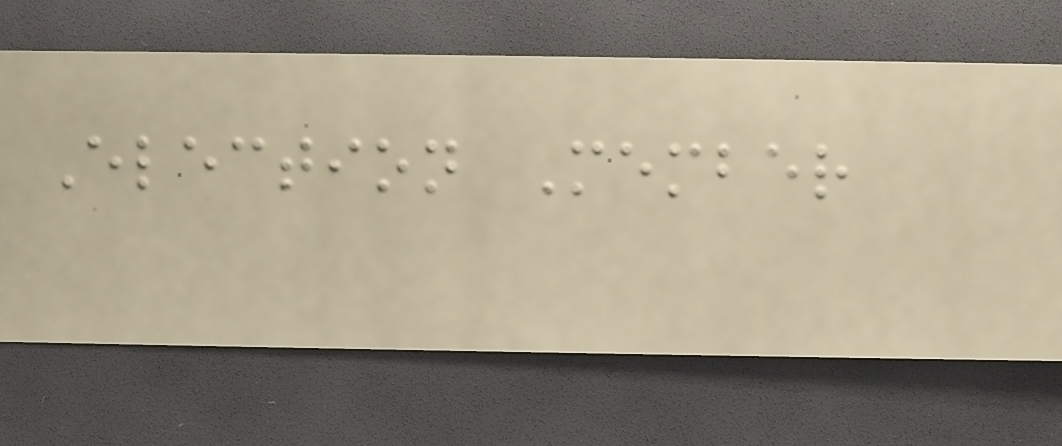Election Member
